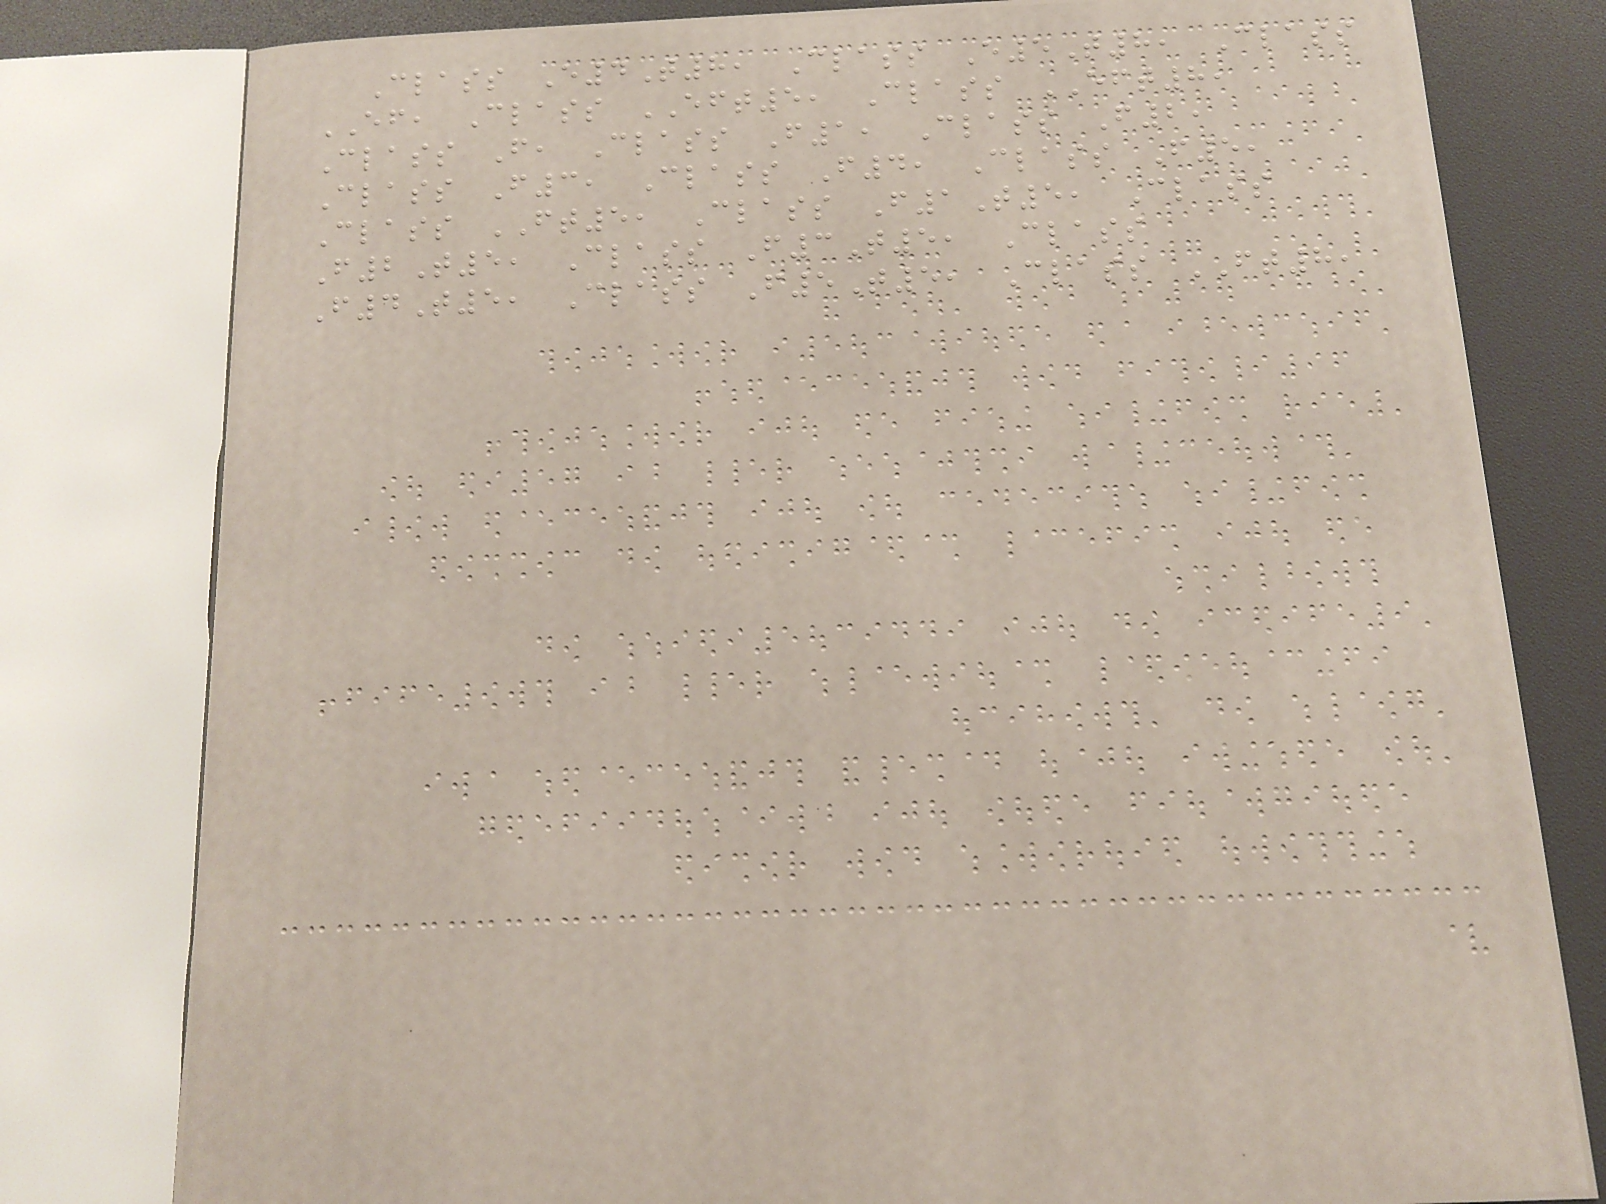Class E4T8, Class E5T8, Class
EF, Class EFT5, Class EFT8,
Class F, Class F1, Class F2,
Class F3, Class F4, Class F5,
Class FT5, Class F1T5, Class
F2T5, Class F3T5, Class
F4T5, Class F5T5, Class FT8,
